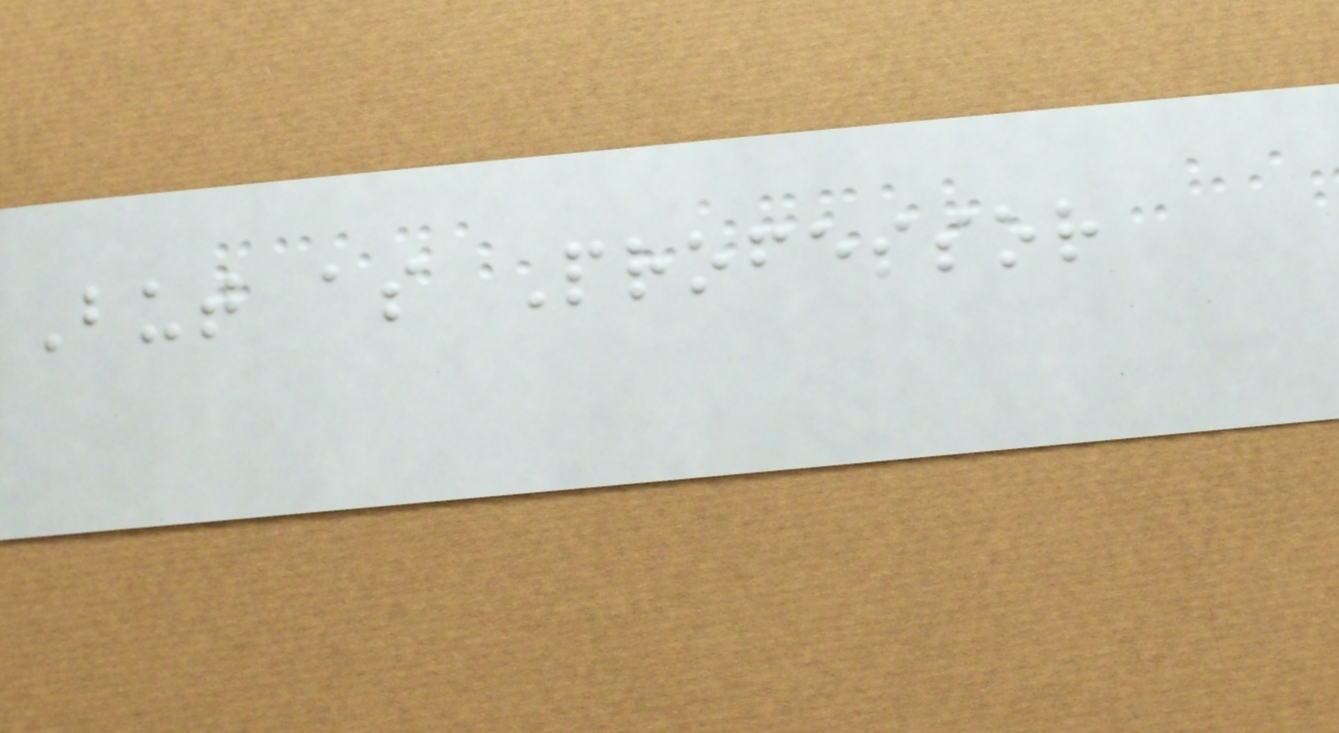But as Professor
